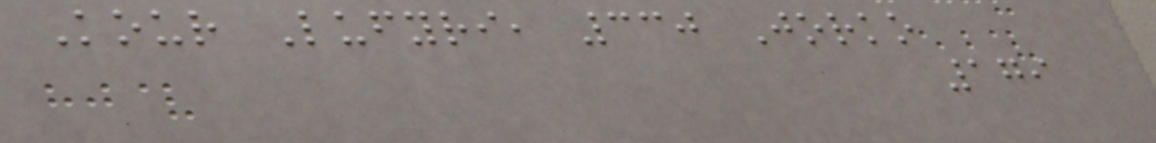Kour Lufyri, 330 Jorko
179
